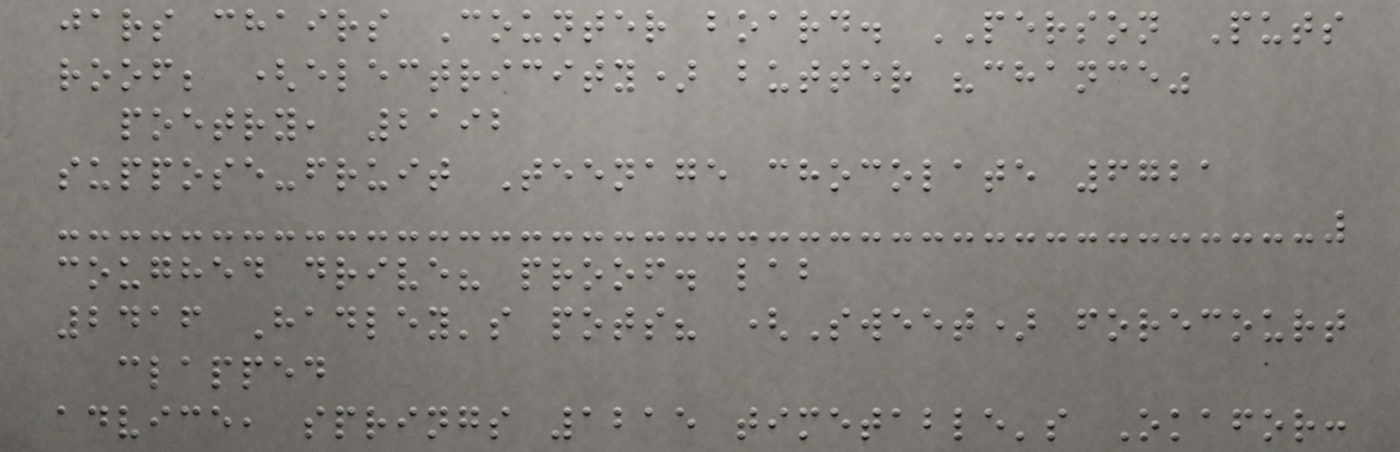jars chairs Counter board. PERSON Puts
roof; (electricity) butter "chance"
poetry, 2192
suppose-fruit Teenage chocolate 6721
coughed drive? proof. lab
2416 Hadley's pots? (Sweet) forecourt
clapped
advice, springs 1215 timetable's Okafor:
